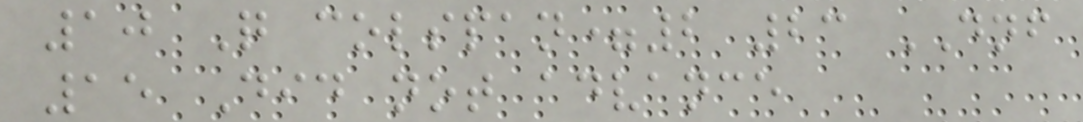10 Q colspan=2 23 DNF
15 Did not advance
